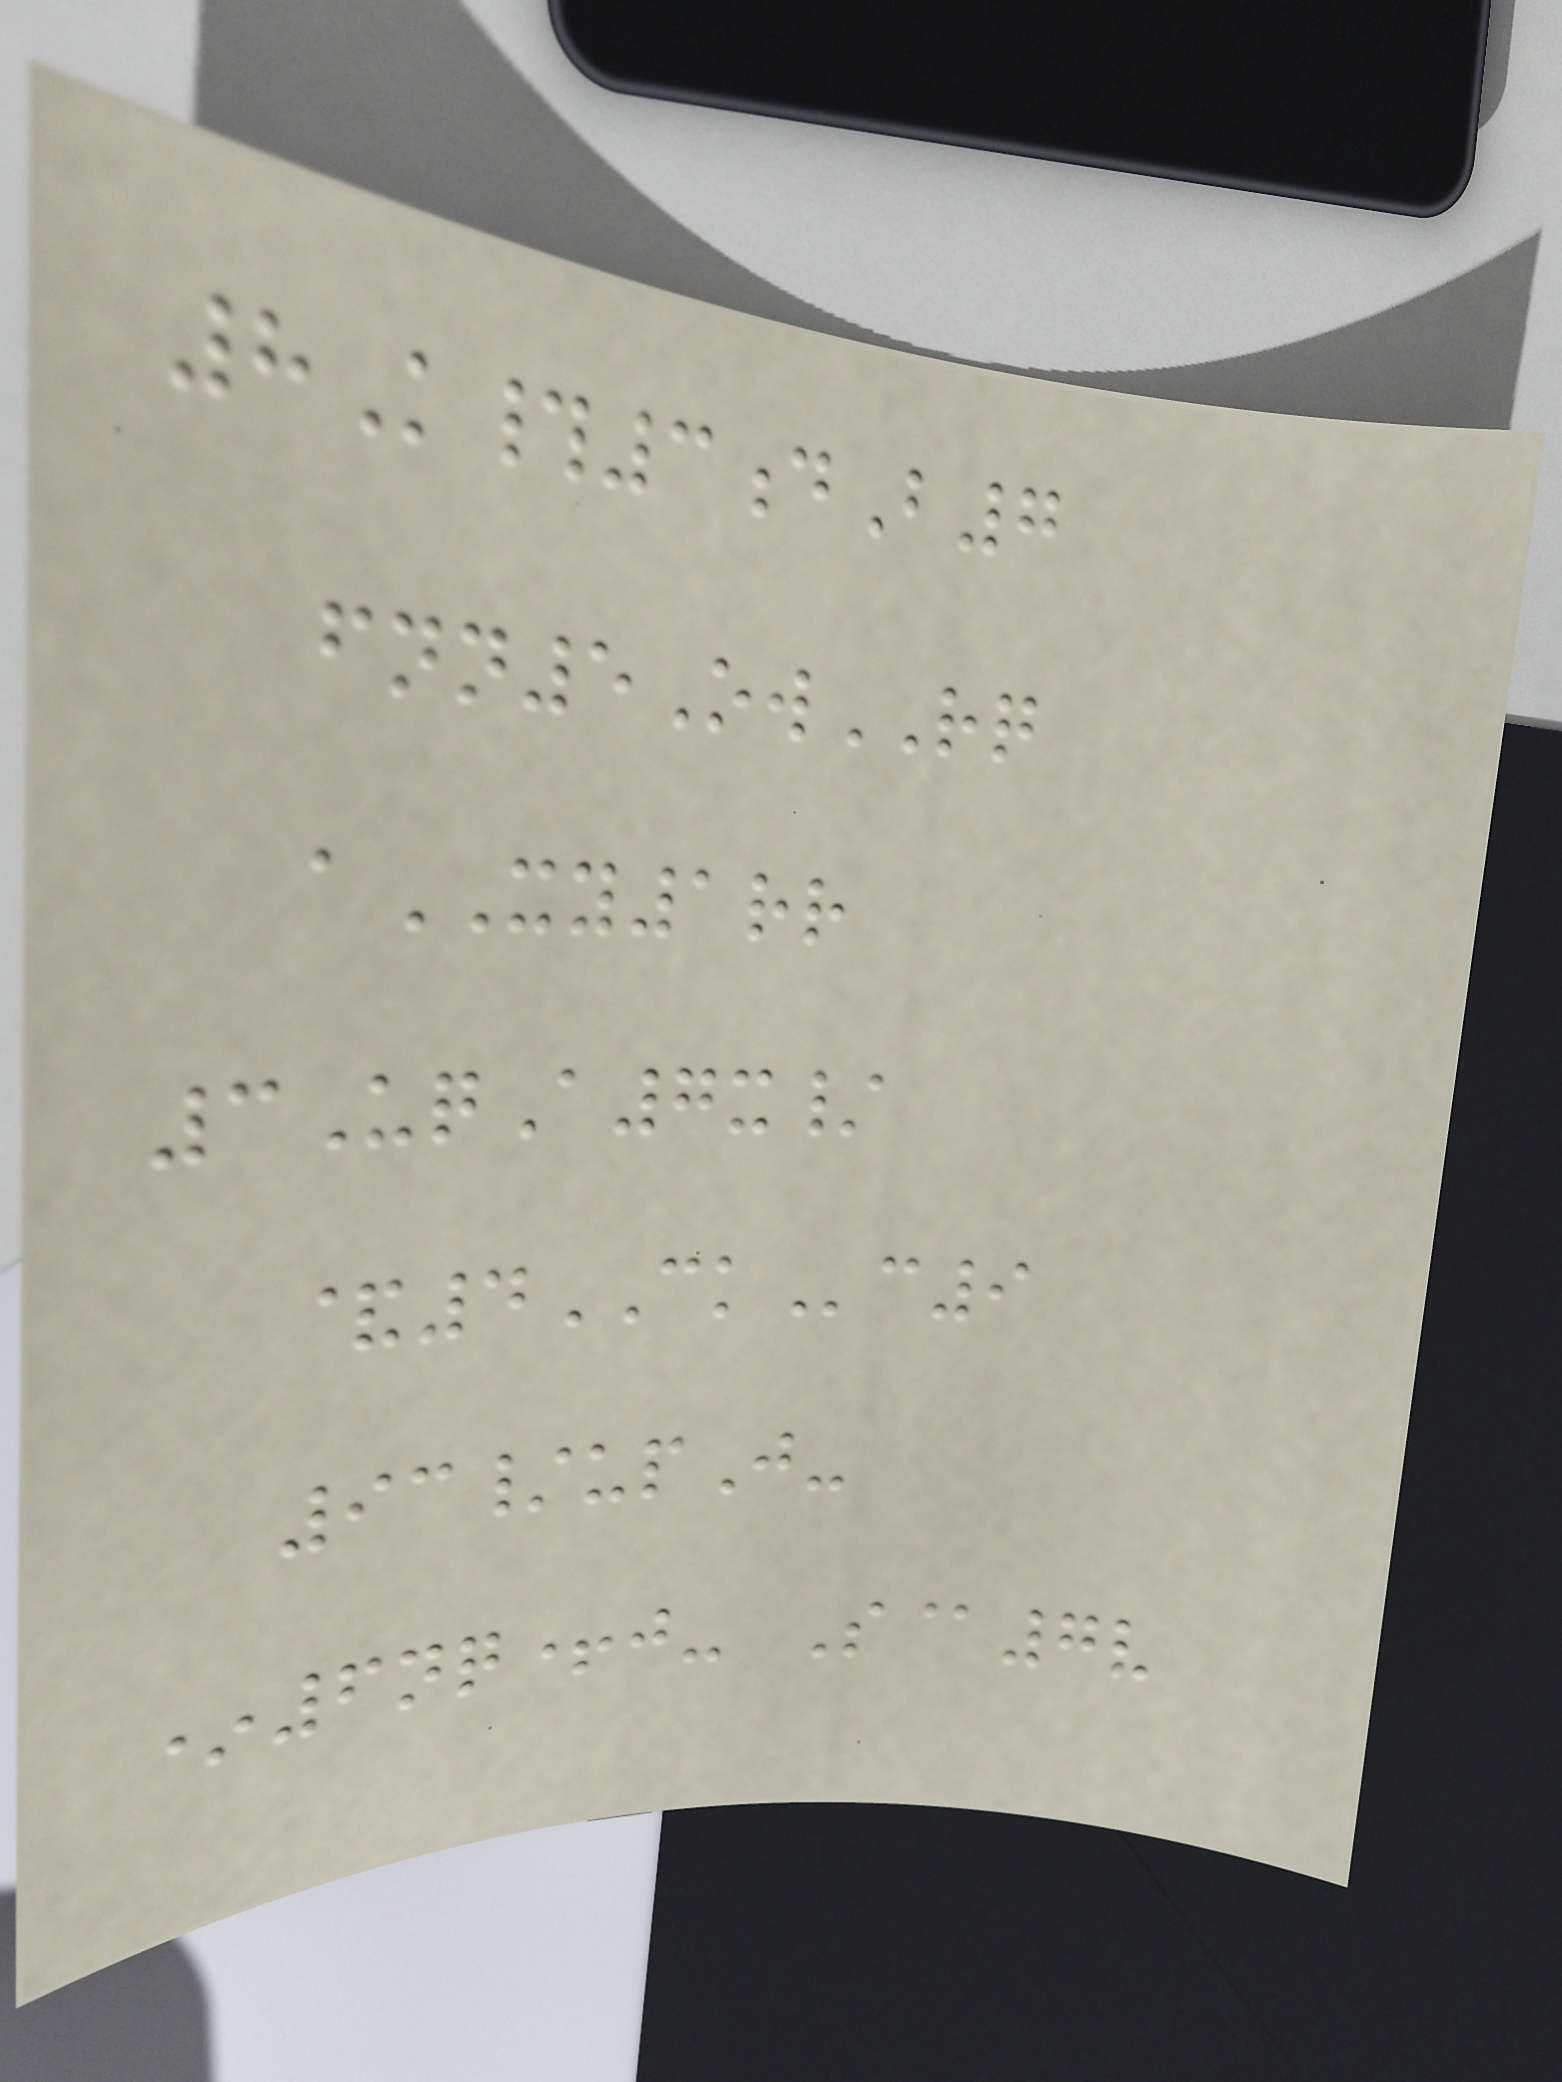8K#3dB7
fnn5OwRQ
aXY1rr
3UqA7x/
&4CKc9
93/upJ-
*6nq+j- S@7v
